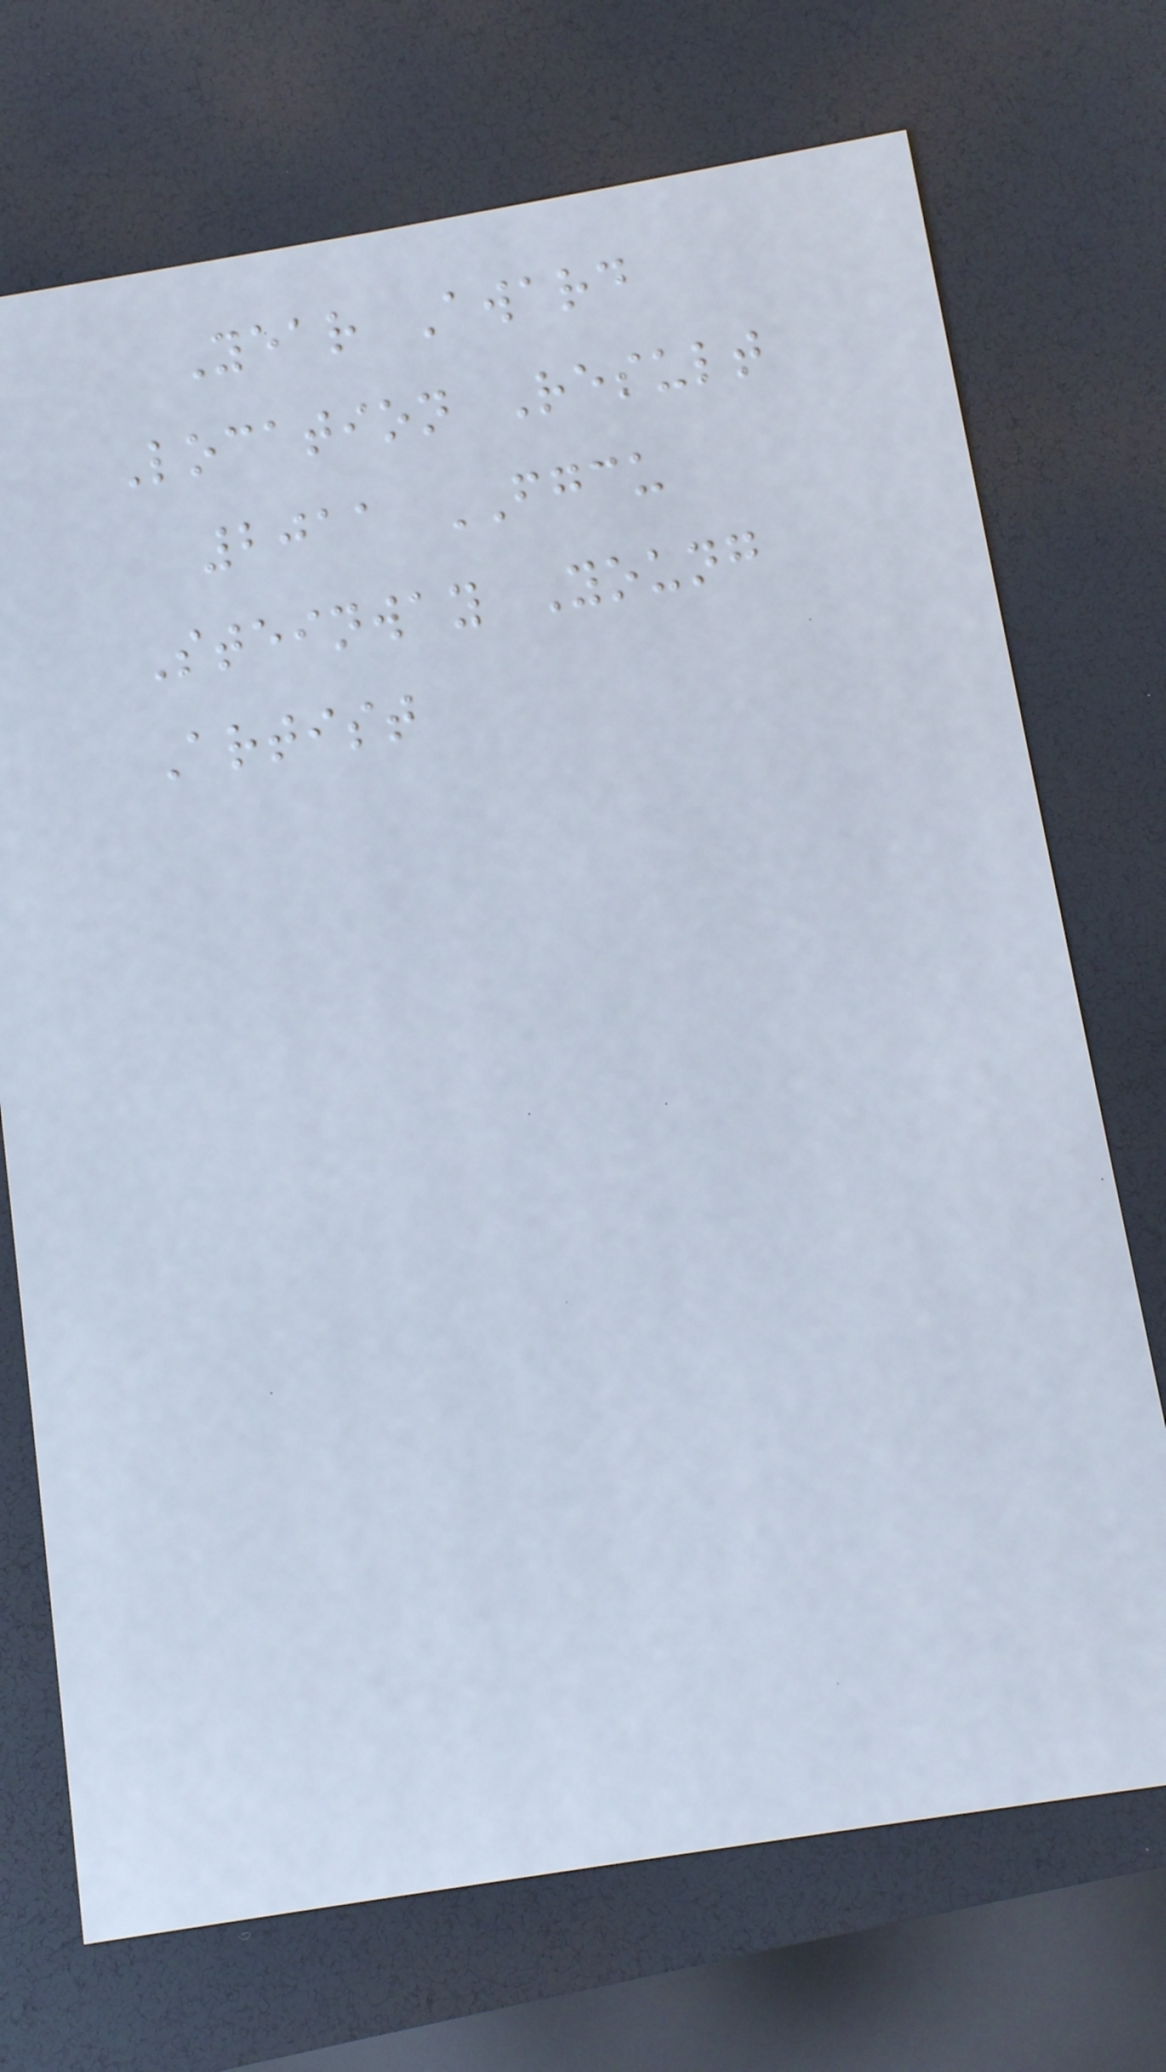Year Award
Location Result
2011 FGCU
Steinway Young
Artist
